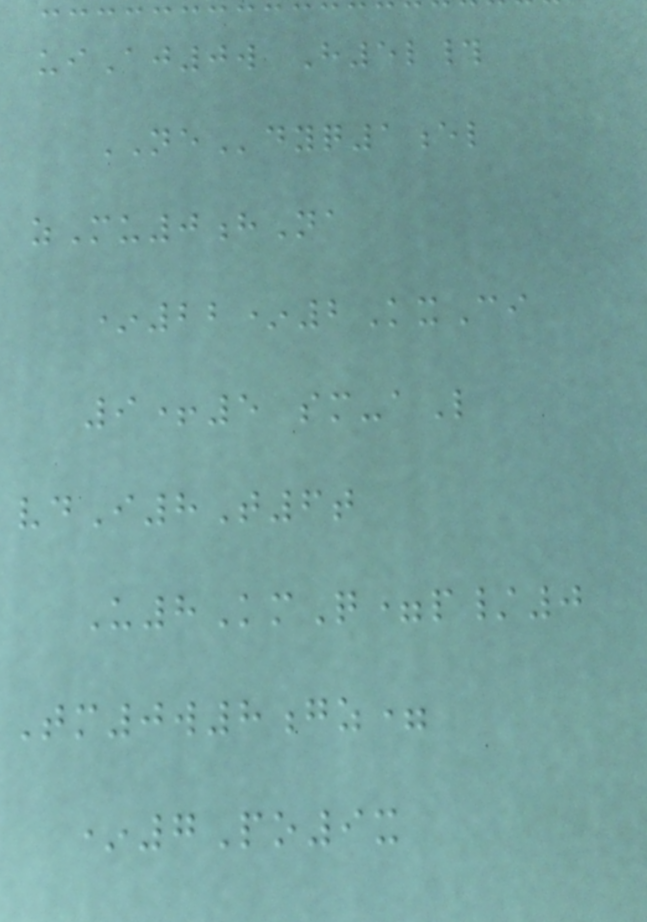uiAj0w H5l#
NEdyq1el
zMu0hNa
*22*2KxCi
9+5 sm-aL
vdI8T6t
U8KmQ=p/0
Tm0w8gz=
*7Po9x
